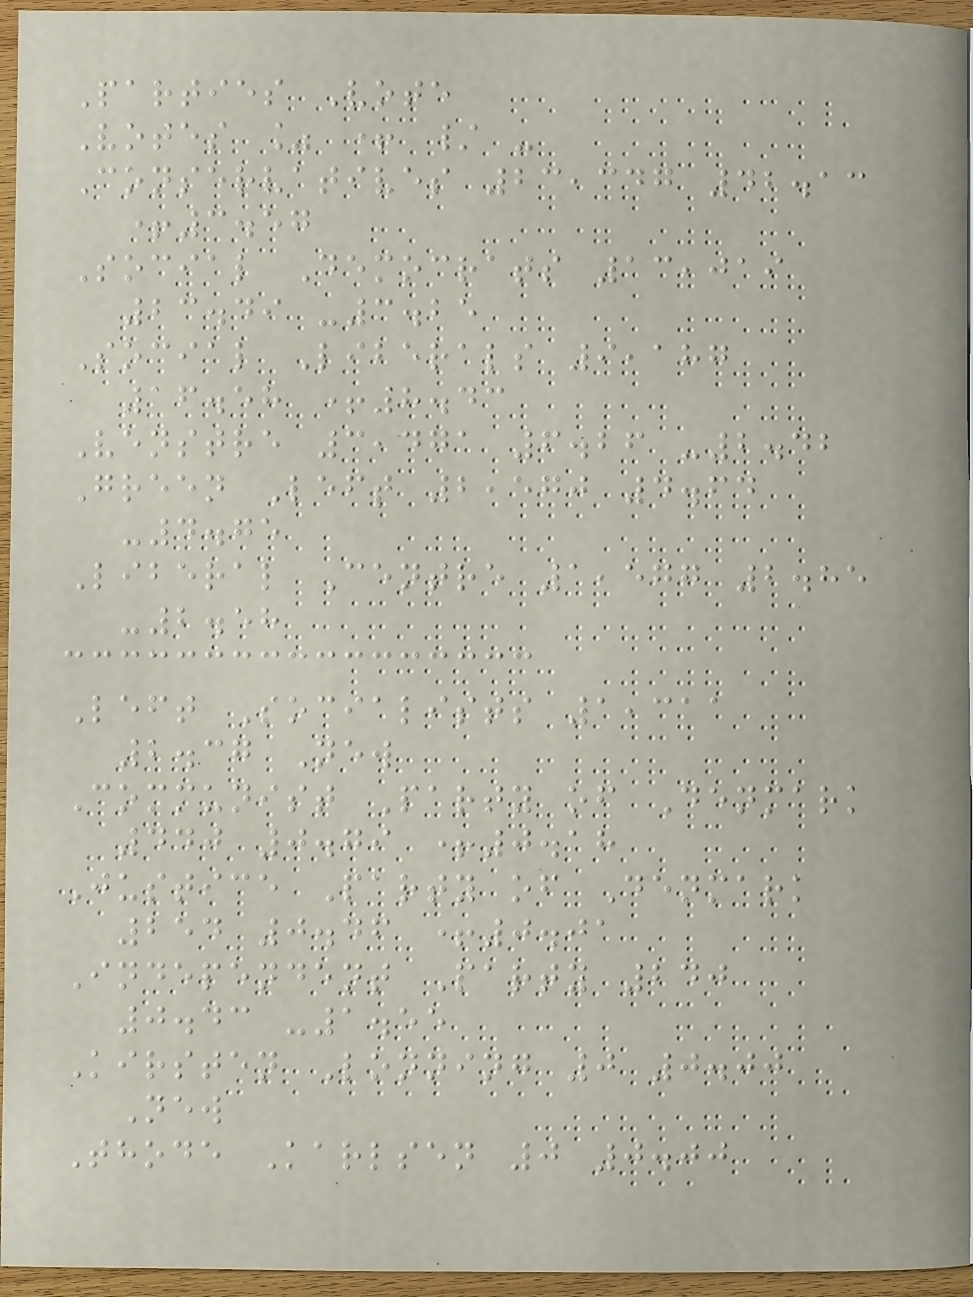Parties Vote
Votes % + / -
Conservatives 23,347 42.13
+3.57
Social Democrats 13,019
23.49 -3.25
Social Liberals 9,187
16.58 +8.43
Venstre 3,471 6.26 -2.42
Green Left 2,570 4.64
-4.75
Liberal Centre 1,577 2.85
-2.58
Left Socialists 1,311
2.37 New
Communist Party of Denmark
440 0.79 +0.18
Justice Party of Denmark
254 0.46 +0.01
Independent Party 240
0.43 -1.55
Kirsten Lonning 0 0.00
New
Thode Karlsen 0 0.00
